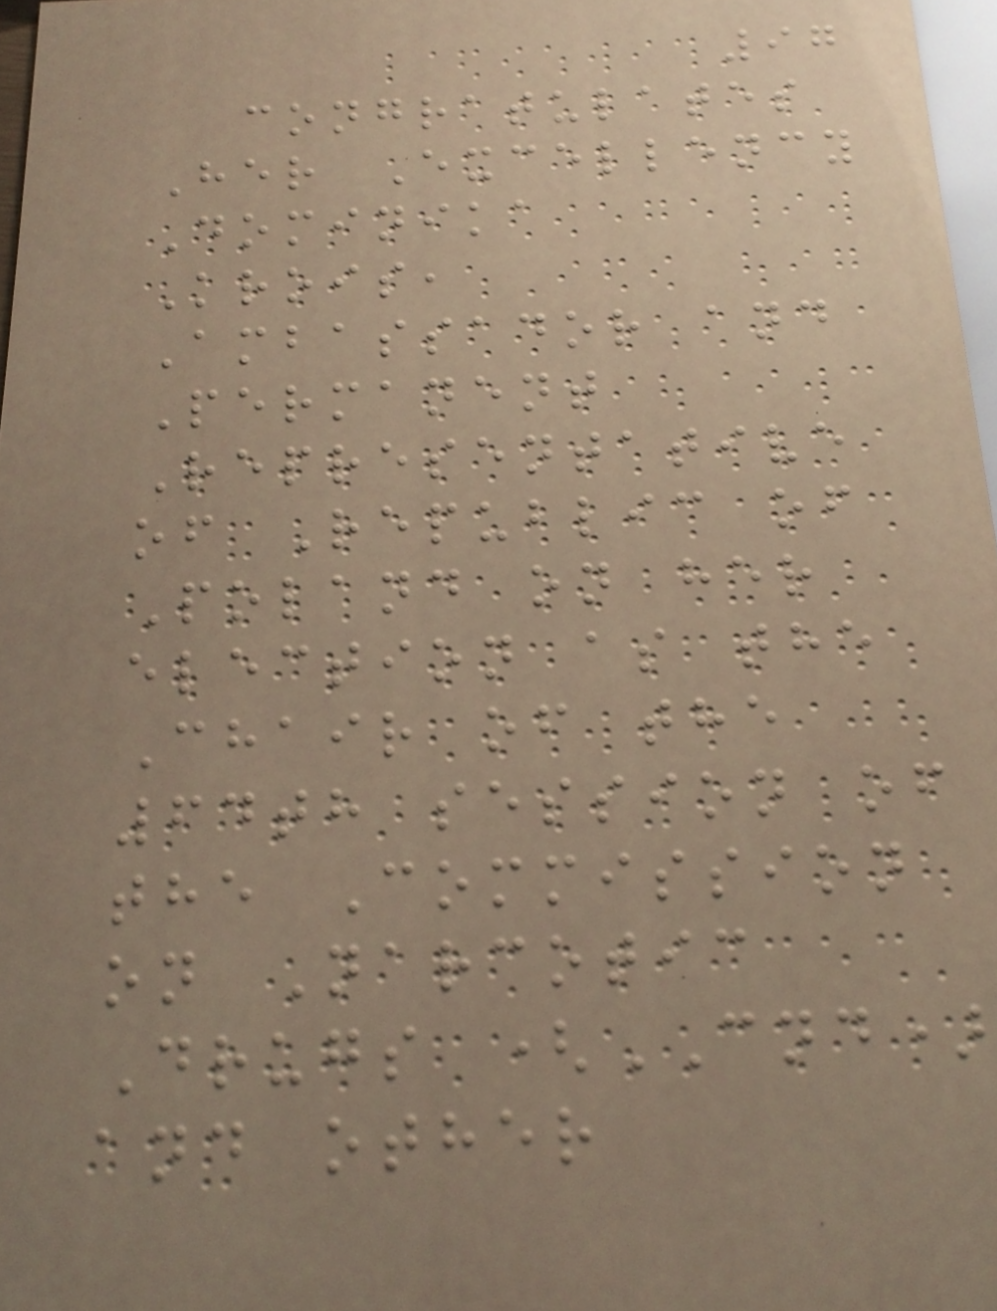97
congratulates
Her Excellency
Dominika
Krois,
Ambassador and
Permanent
Representative
of Republic of
Poland on her
election as the
Chair of the
64th session of
the Commission
on Narcotic
Drugs (CND)
and other
